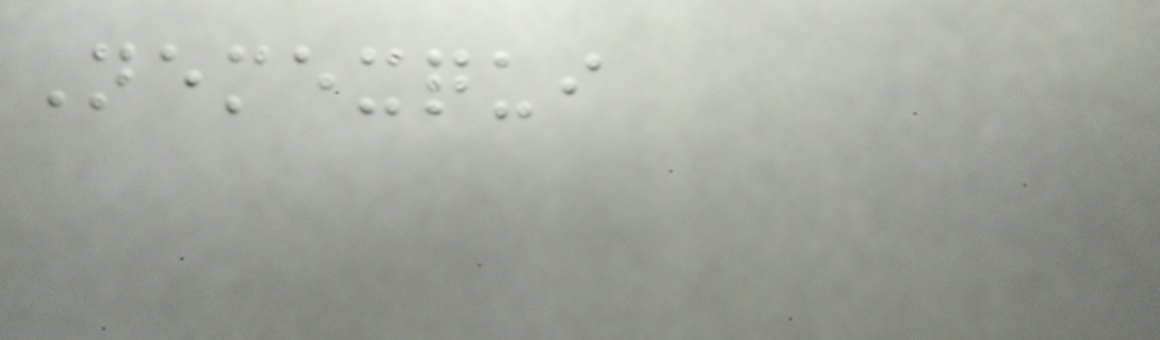Nemexqui
